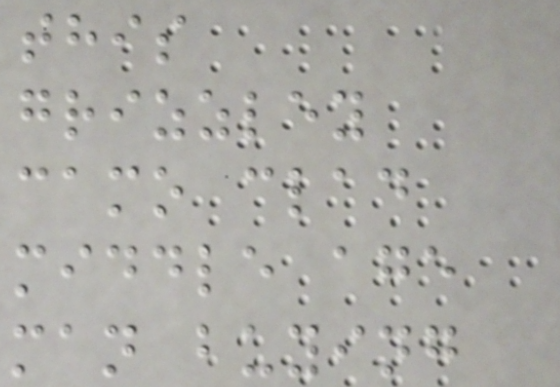this
grizzley
camo clad
middle age
man buying
